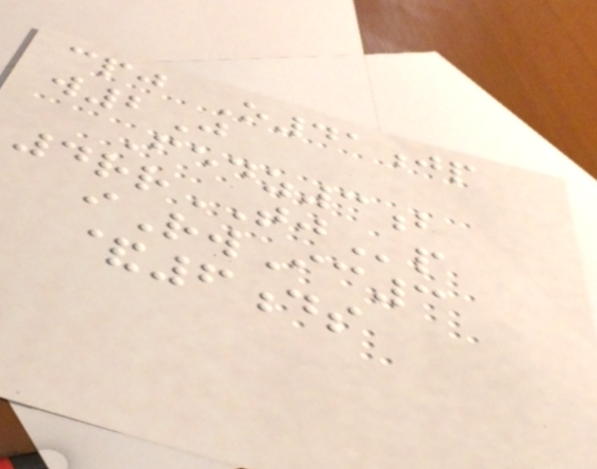cpj O41jp
w2J
Fedz3b
4rrTJp
iRwIc3
&6ds
